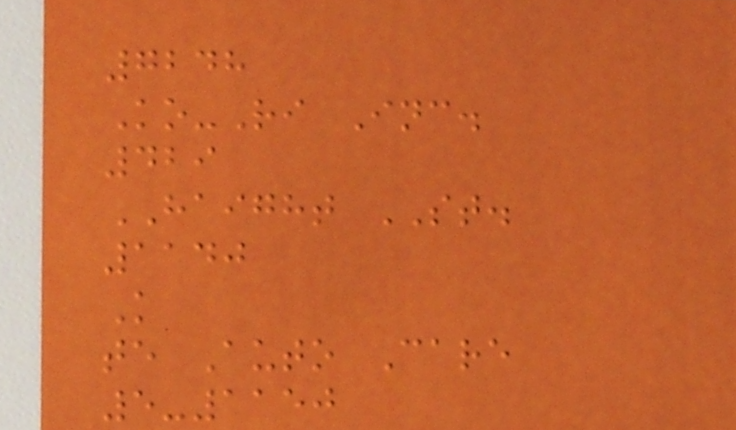7248
Ko-Ri Inc.
429
HAIGHT ST.
1140
K
te Auto Care
5-1150
